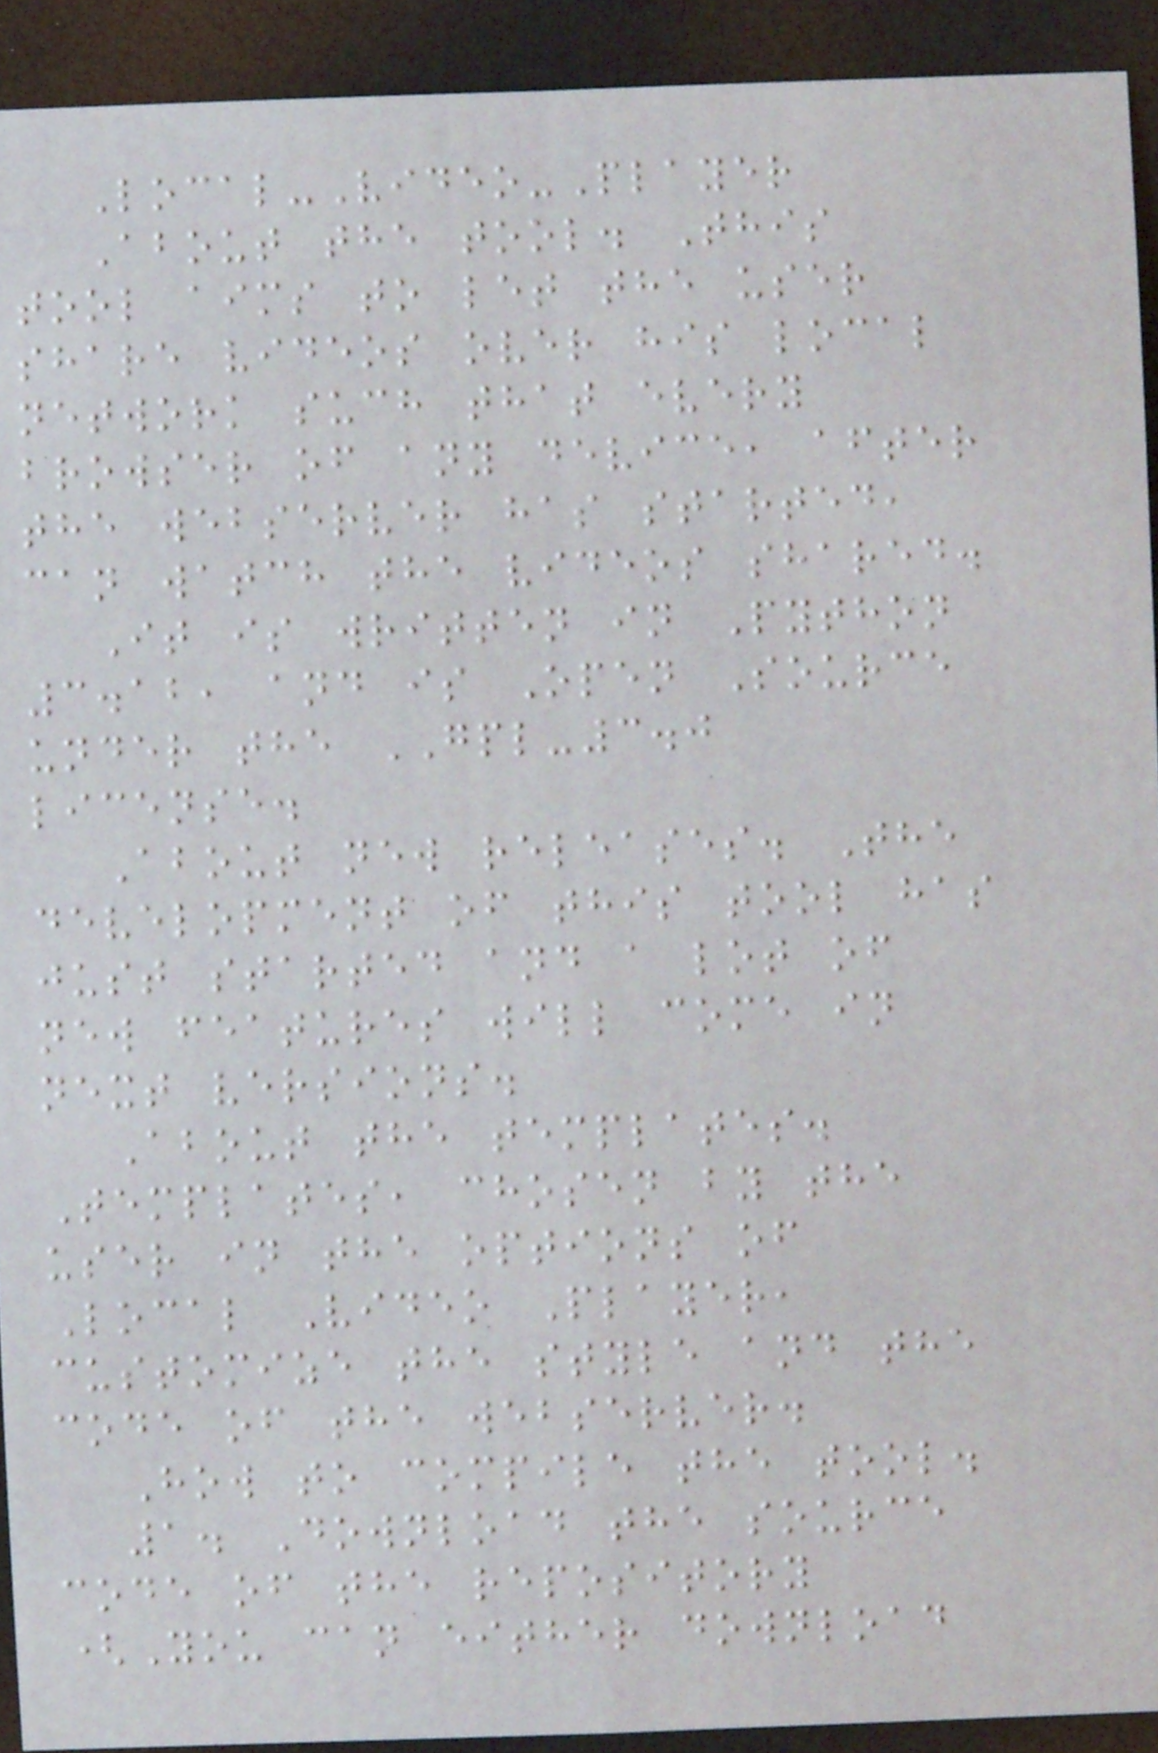Local-Video-Player
About the tool. This
tool aims to let the user
share videos over his local
network such that every
browser of any device, after
the webserver has started,
can watch the videos shared.
It is written in Python
3.12, and is Open Source
under the GPL-3.0
license.
About new releases. The
development of this tool has
just started and a lot of
new features will come in
next versions.
About the templates.
Templates, chosen by the
user in the options of
Local Video Player,
customize the style and the
code of the webserver.
How to compile the tool.
1. Download the source
code of the repository
(You can either download
